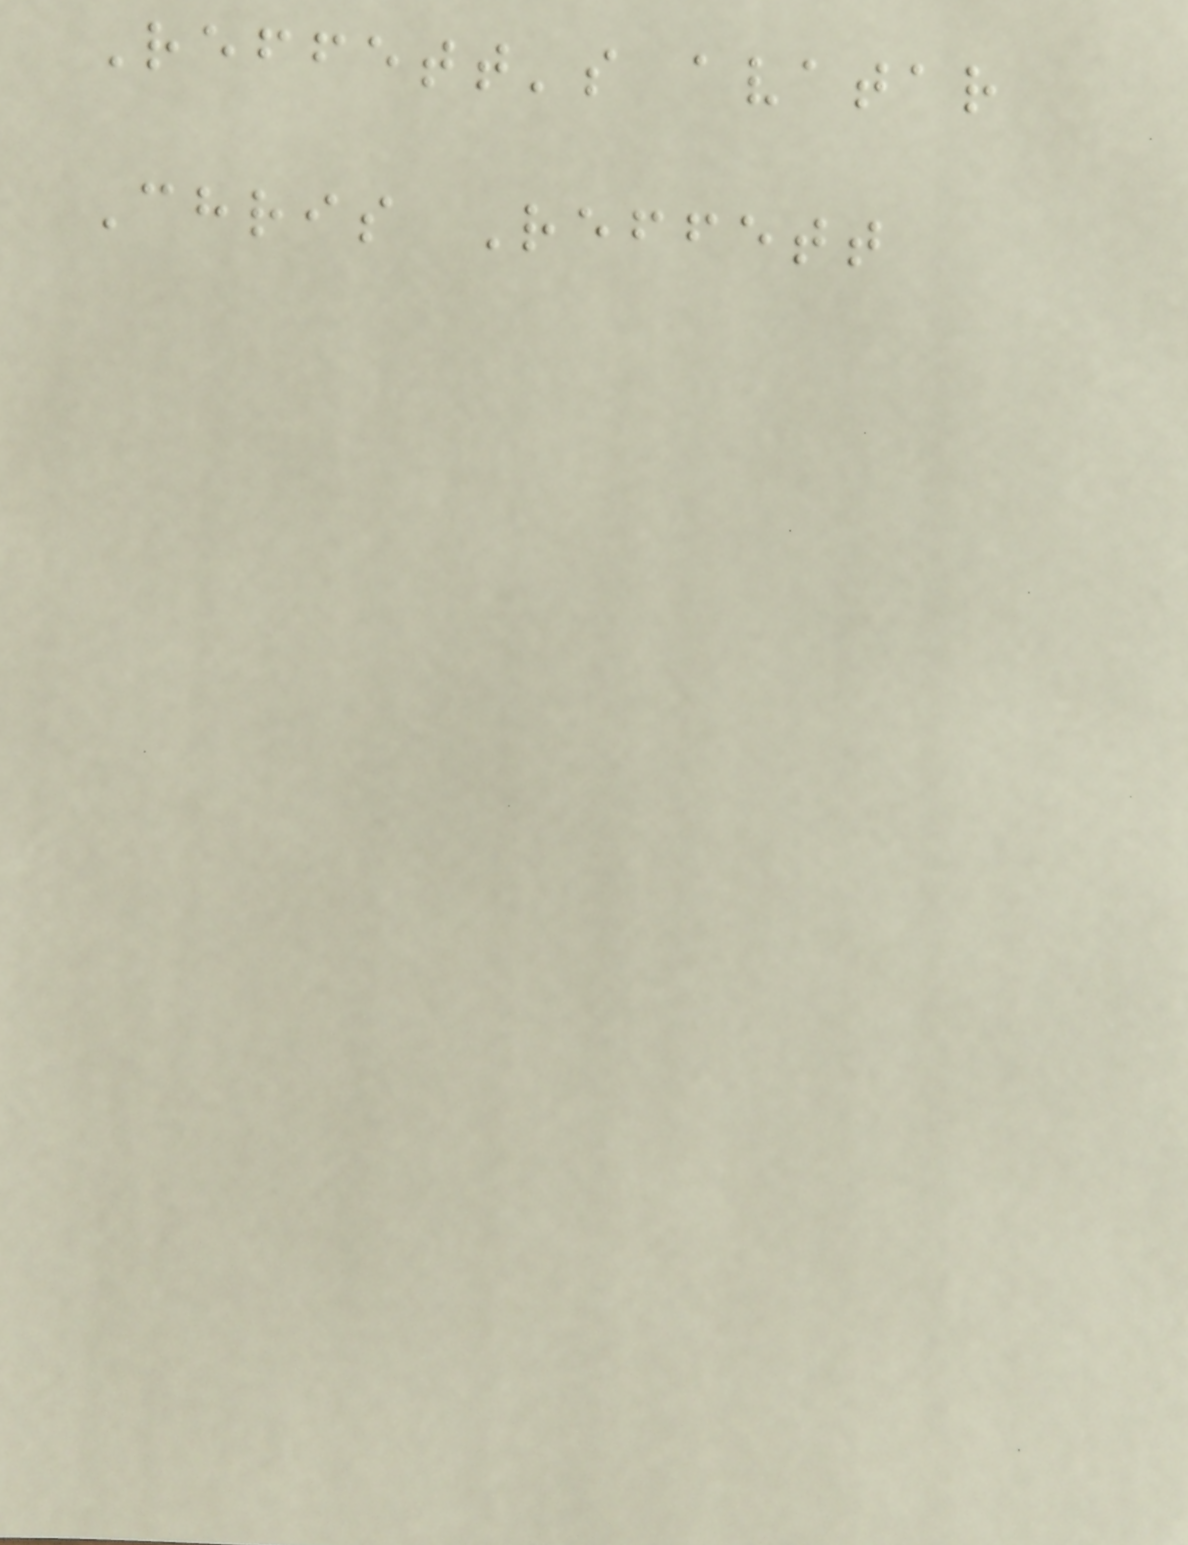Reffett's avatar
Chris Reffett
